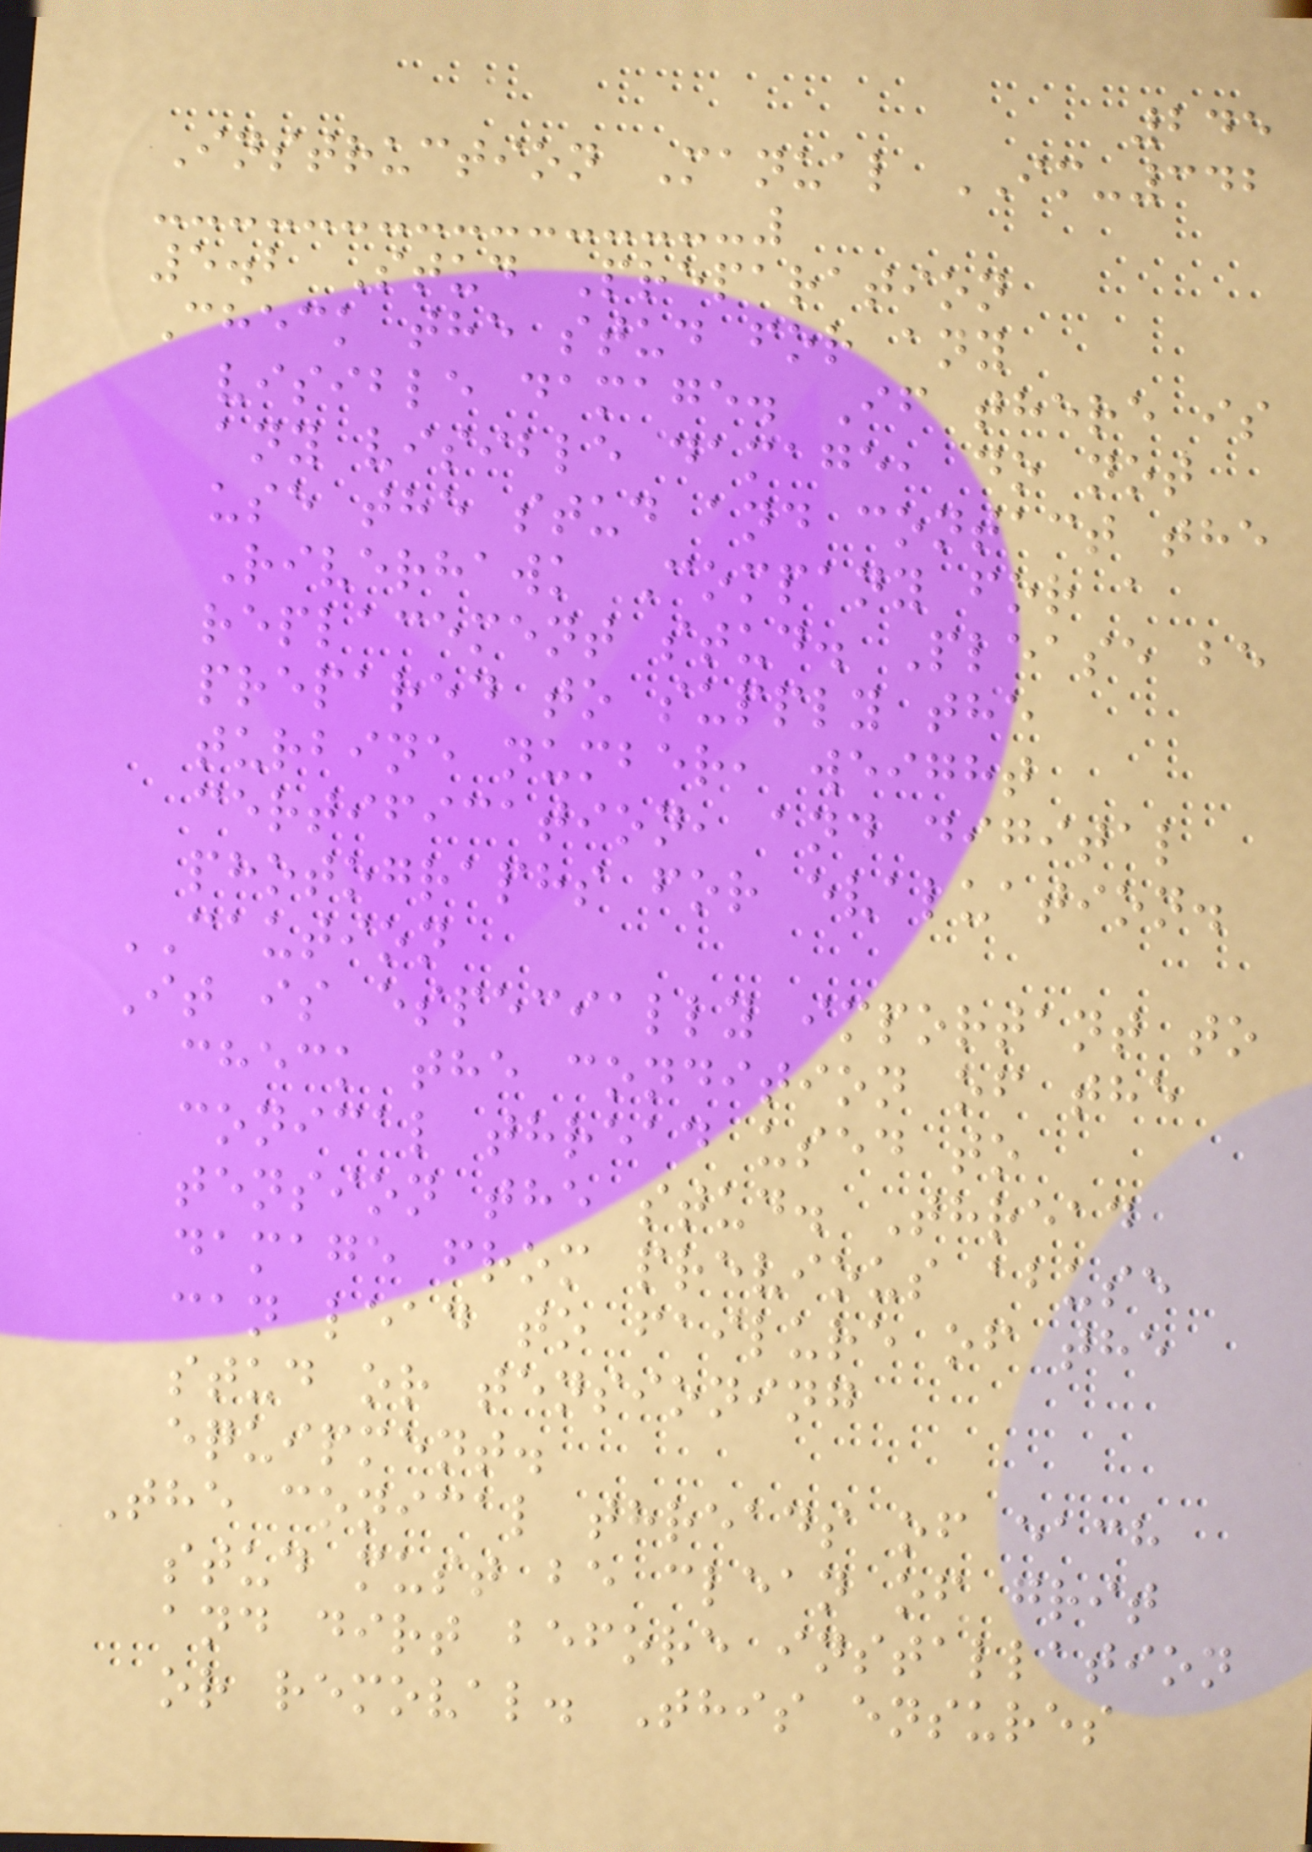245
Instruction Manual IM-342
5.2 Stud Preparation
Check the stud for any
visible damage. If there is
any visible damage, do not
use the stud and contact the
Riverhawk Company for a
replacement stud. Please be
prepared to supply the
turbine number, weight
certification, and digital
photographs for evaluation.
CAUTION
It is especially important to
check the condition of the
conical thread used to
tension the stud. Thread
damage from previous abuse
can lead to failure of the
stud or tensioning
equipment.
The conical threads of each
stud must be clean of grit
and dirt before installation
or removal. This ensures
